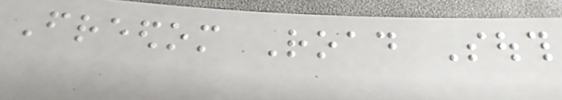Freedom Road South
